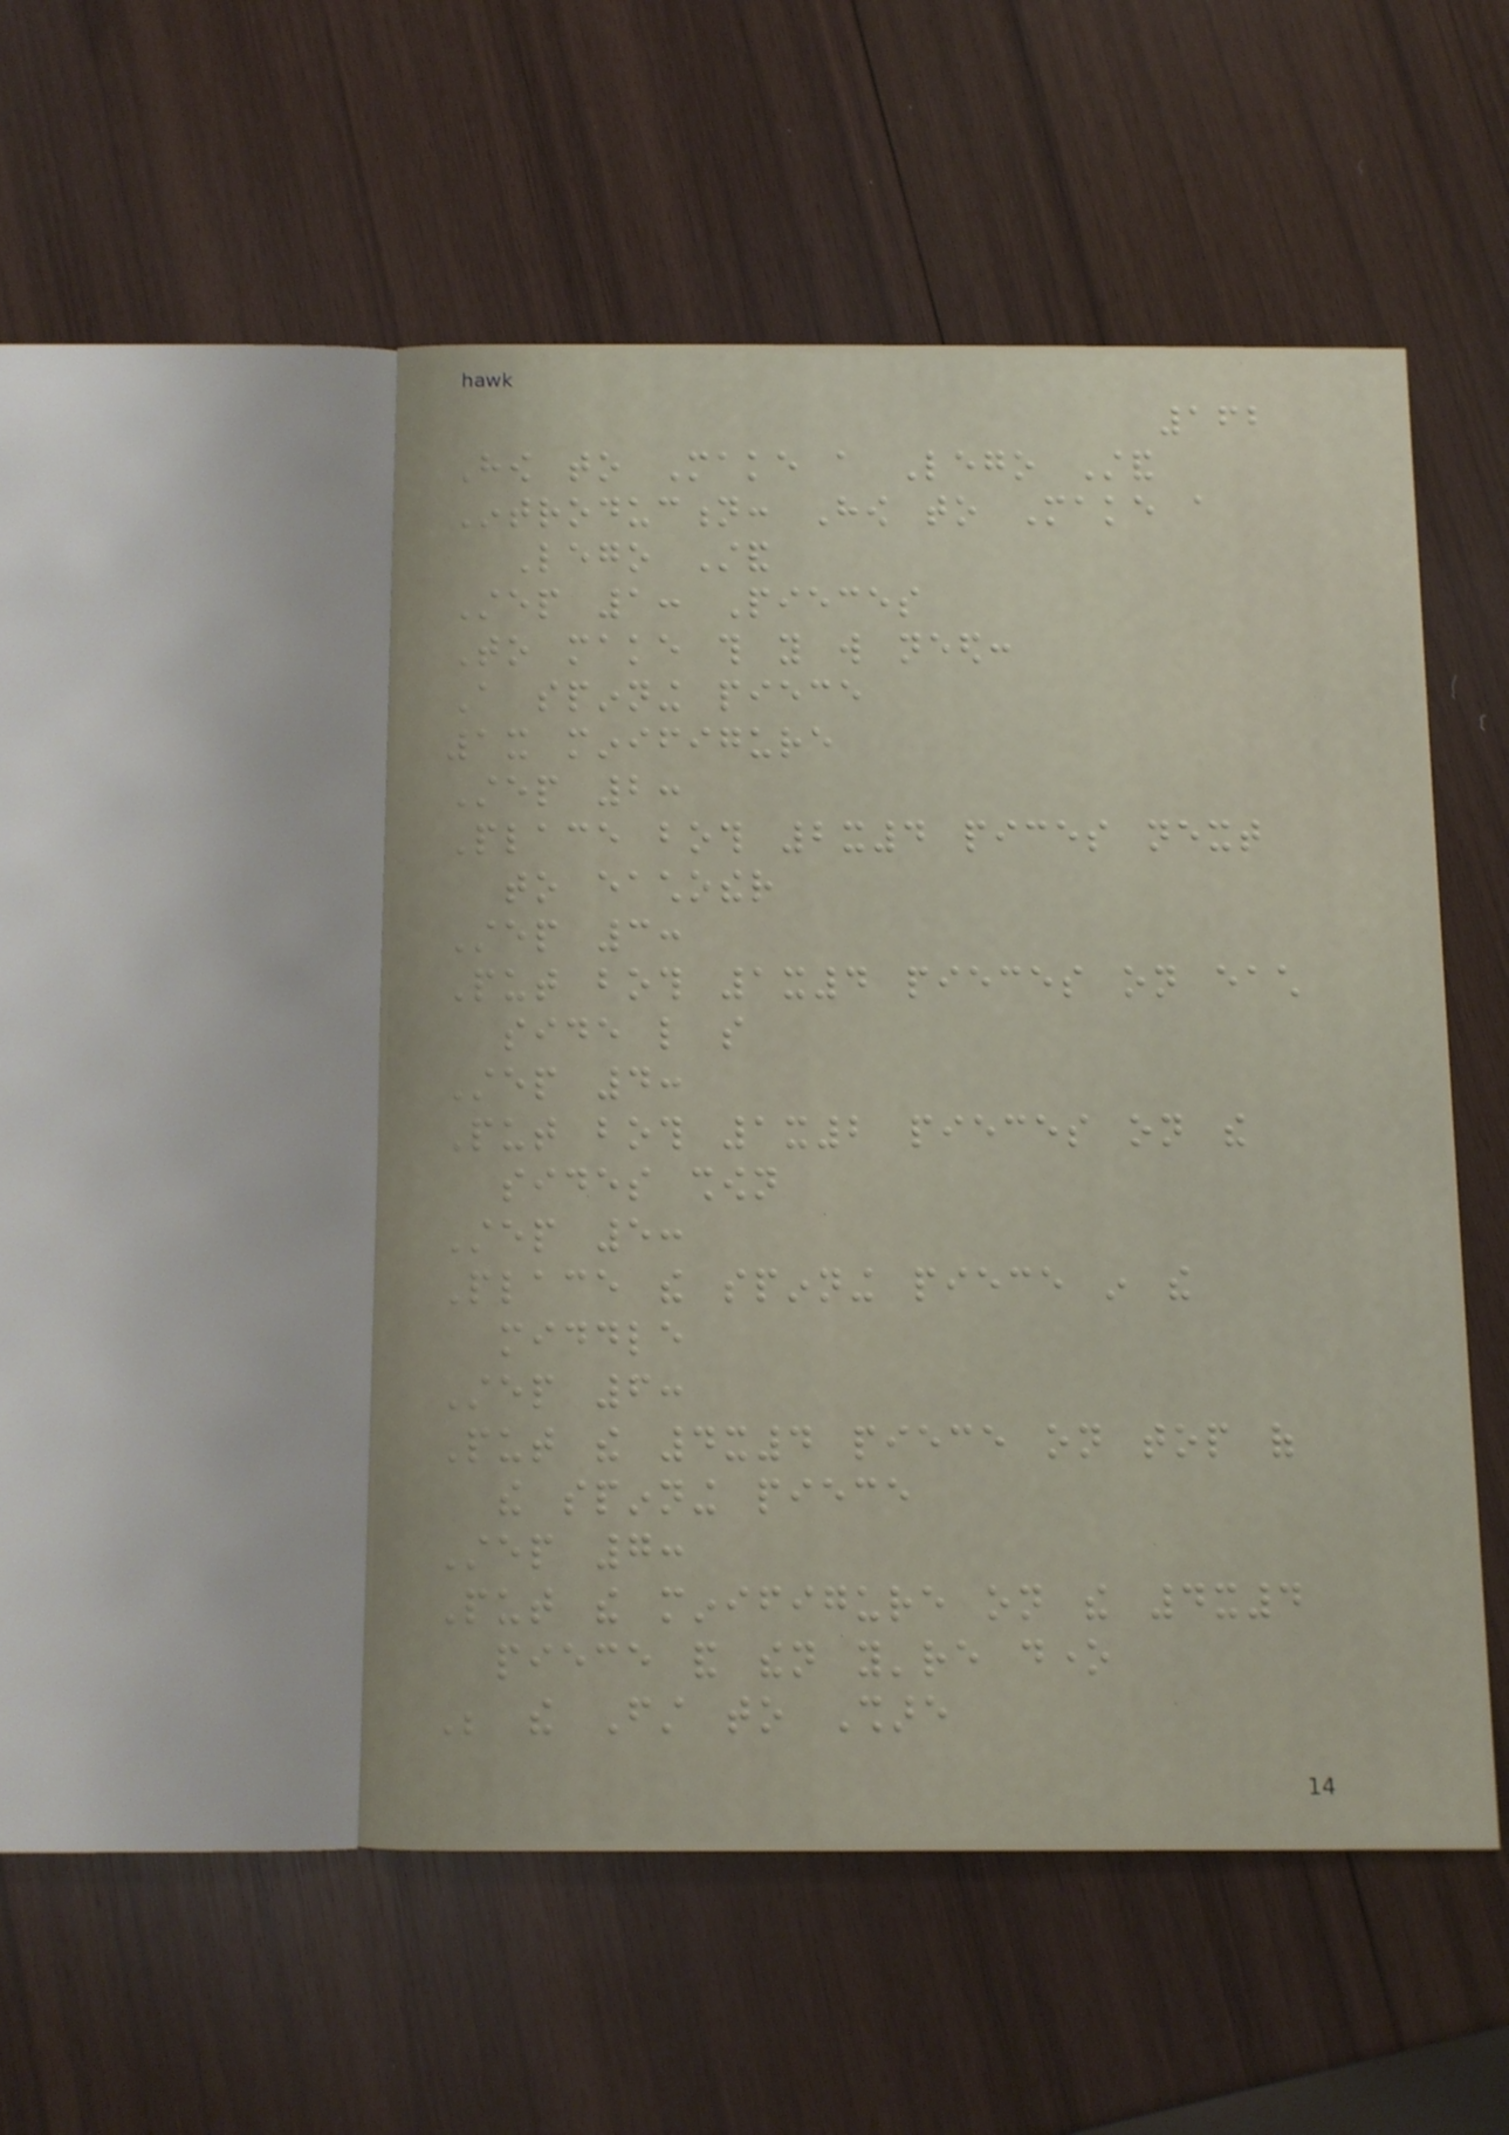162
How to Make a Lego Stand
Introduction: How to Make a
Lego Stand
Step 1: Pieces
To make this you will need:
A spinning piece
1x minifigure
Step 2:
Place both 2x4 pices next
to eachother
Step 3:
Put both 1x4 pieces on each
side like so
Step 4:
Put both 1x2 pieces on the
sides shown
Step 5:
Place the spinning piece in the
middle
Step 6:
Put the 4x4 piece on top of
the spinning piece
Step 7:
Put the minifigure on the 4x4
piece and then you're done
Be the First to Share
